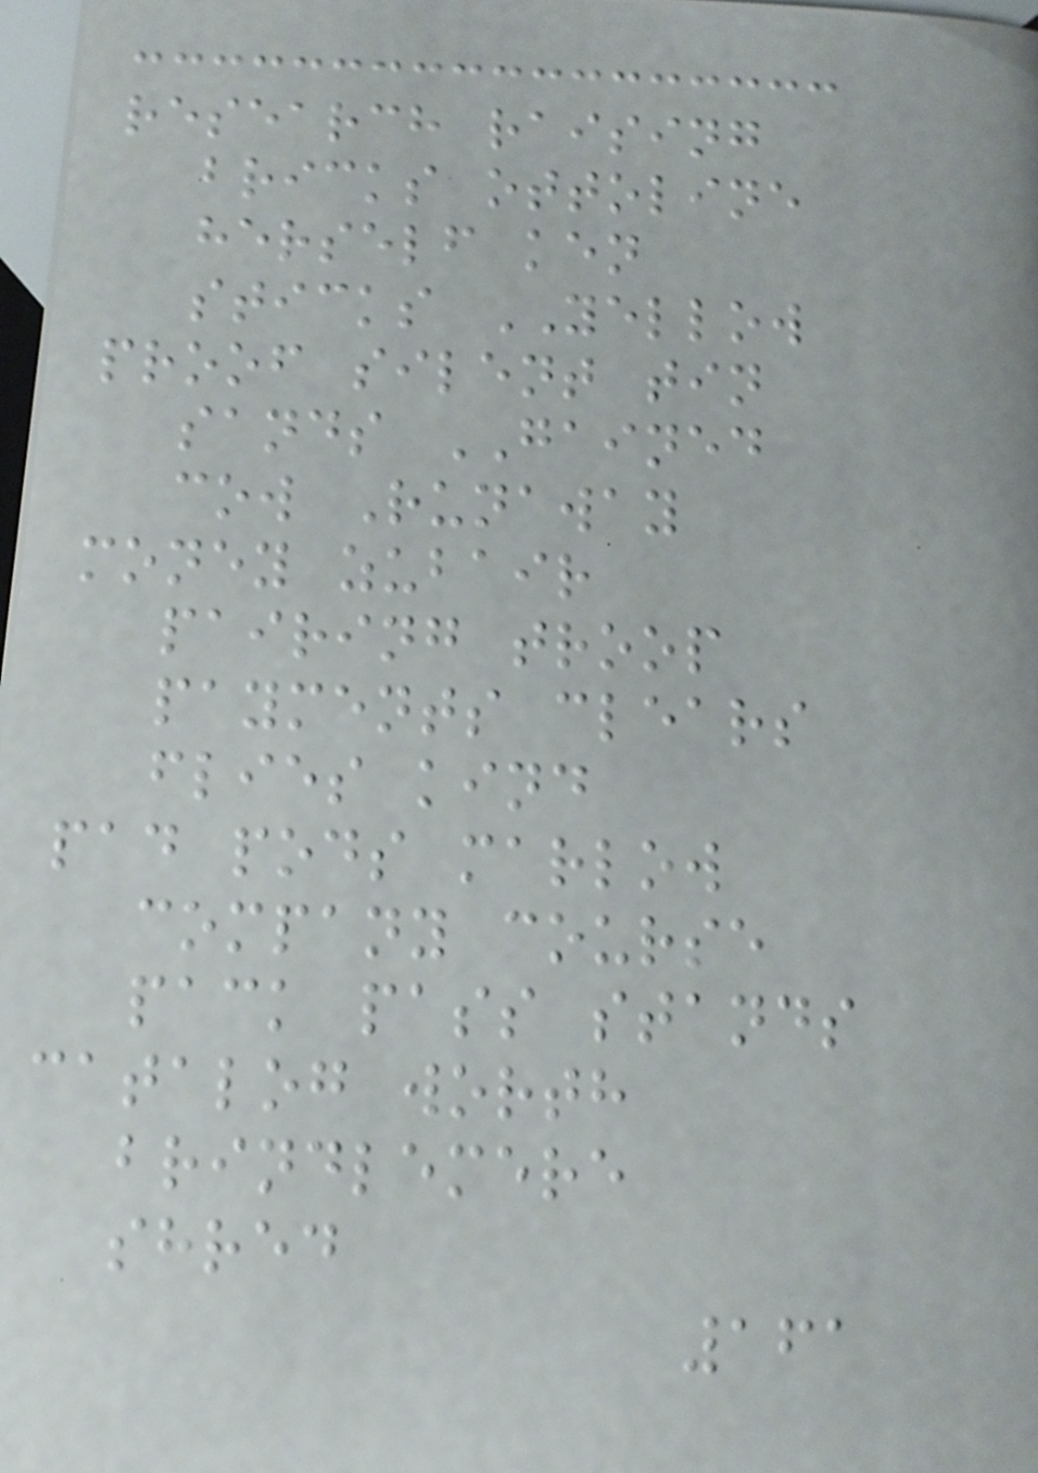research raising
bricks ottoline
herself ken
sticks YELLOW
proof silent tin
sands GAINED
cow Runaway
money zubair
pairing troop
payments clears
flies kind
pad pods marlow
company course
pack pass stands
catalog worth
brindlemere
shred
161
